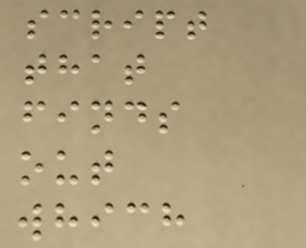script
that
finds
out
which
